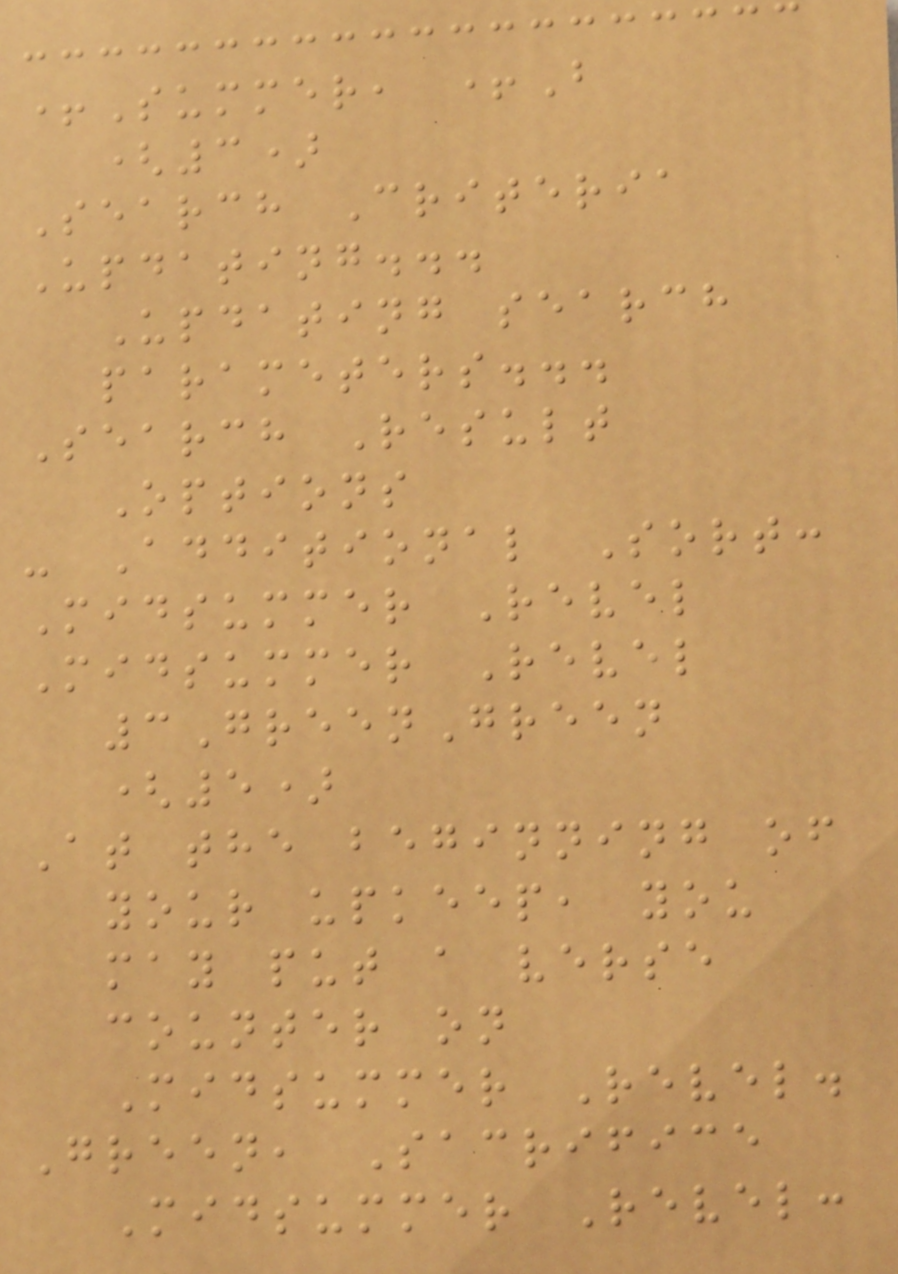+Summer, +B
(3)
Search Criteria
Updating...
Updating search
parameters...
Search Result
Options
- Additional Sort:
Midsummer Revel
Midsummer Revel
3GreenGreen
(5)
At the beginning of
your upkeep, you
may put a verse
counter on
Midsummer Revel.
Green, Sacrifice
Midsummer Revel:
